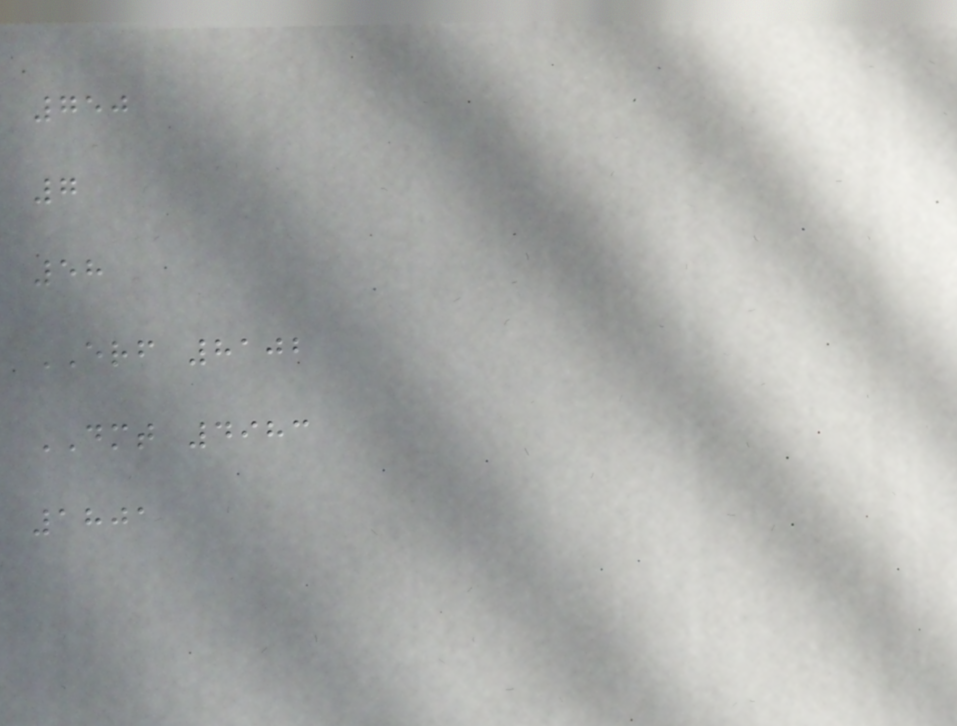750
7
58
ERF 8102
DMT 4983
1801
